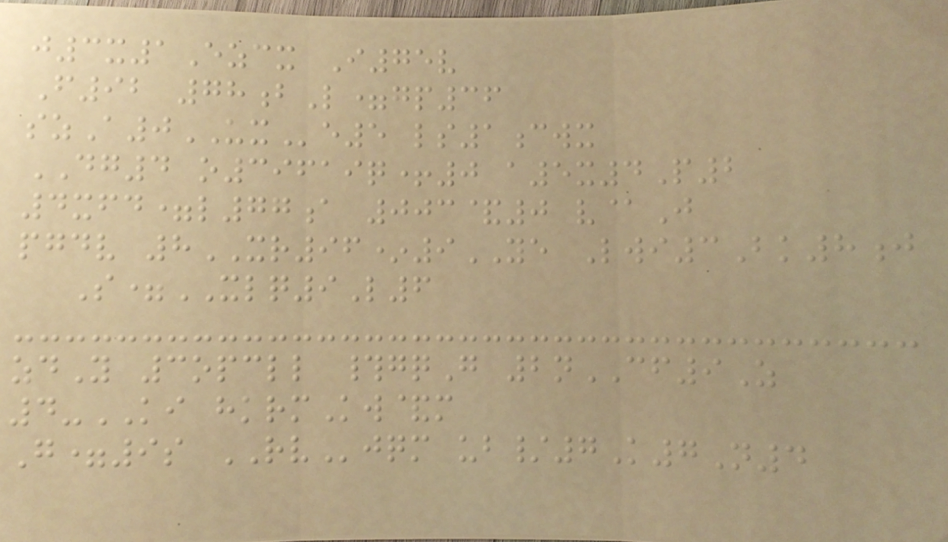j3x1Ezcx I75v
F92 78bL=gp36
szA0UXe5 ls1cwx
DG4 o39619q+0 a5x4P2
4xfd=l77a 003&0 v@J
pgdv 8XR96*9YE Lwi3Bk8j
S=XLQ9L6
zdY 3opcll #gqG 2nCF9Z
4-KI hkrmKw&m
G=9s RVjqm ub/7K7N4
